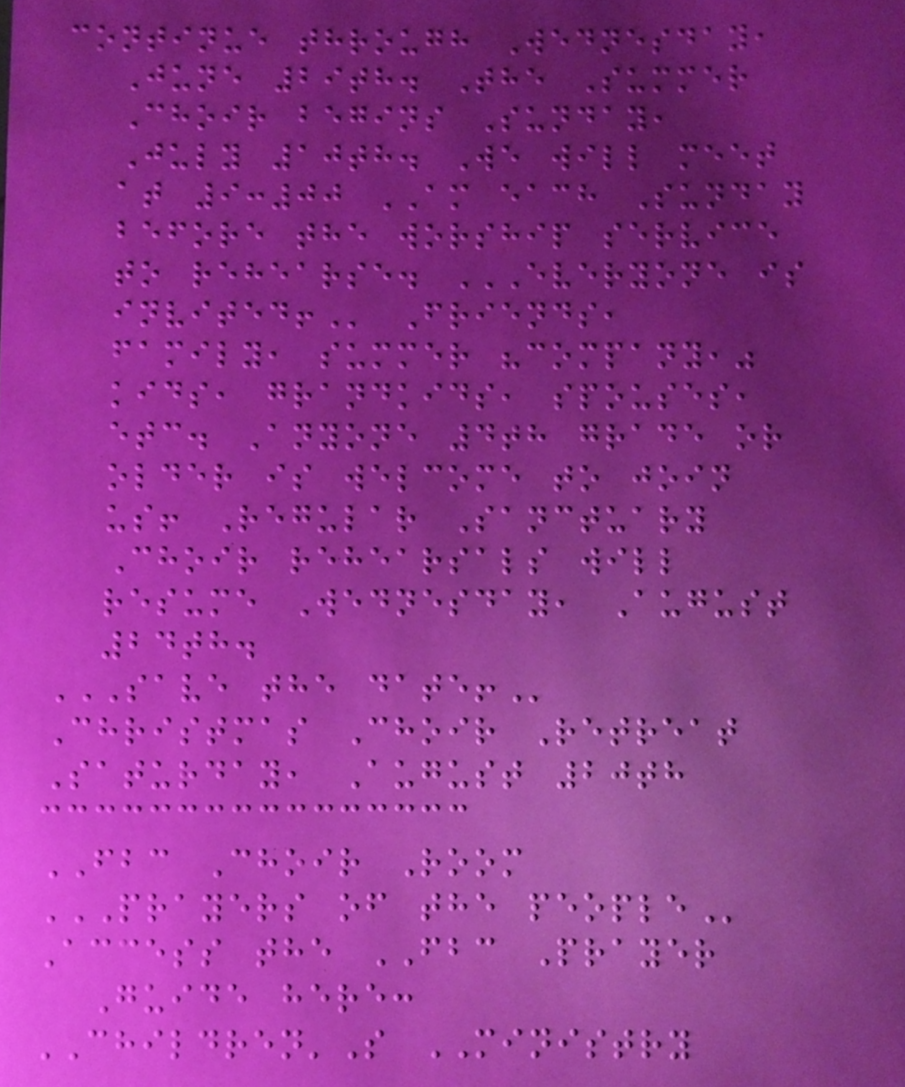continue through Wednesday,
June 29th. The Summer
Choir begins Sunday,
July 10th. We will meet
at 9:00 AM each Sunday
before the worship service
to rehearse. EVERYONE IS
INVITED! Friends,
family, summer "company,"
kids, grandkids, spouses,
etc. Anyone 4th grade or
older is welcome to join
us! Regular Sanctuary
Choir rehearsals will
resume Wednesday, August
24th.
SAVE THE DATE!
Christmas Choir Retreat
Saturday, August 20th
FBC Choir Room
PRAYERS OF THE PEOPLE
Access the FBC Prayer
Guide here:
CHILDREN'S MINISTRY
